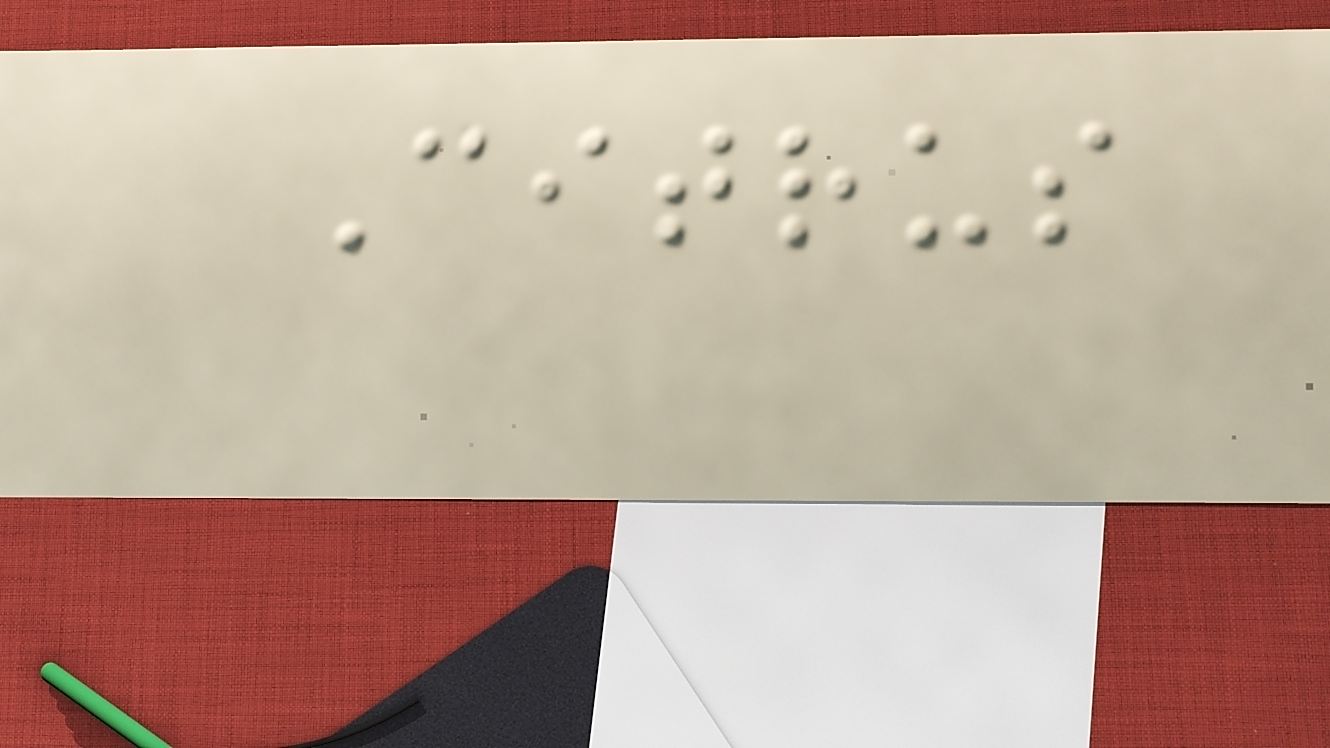Citrus
